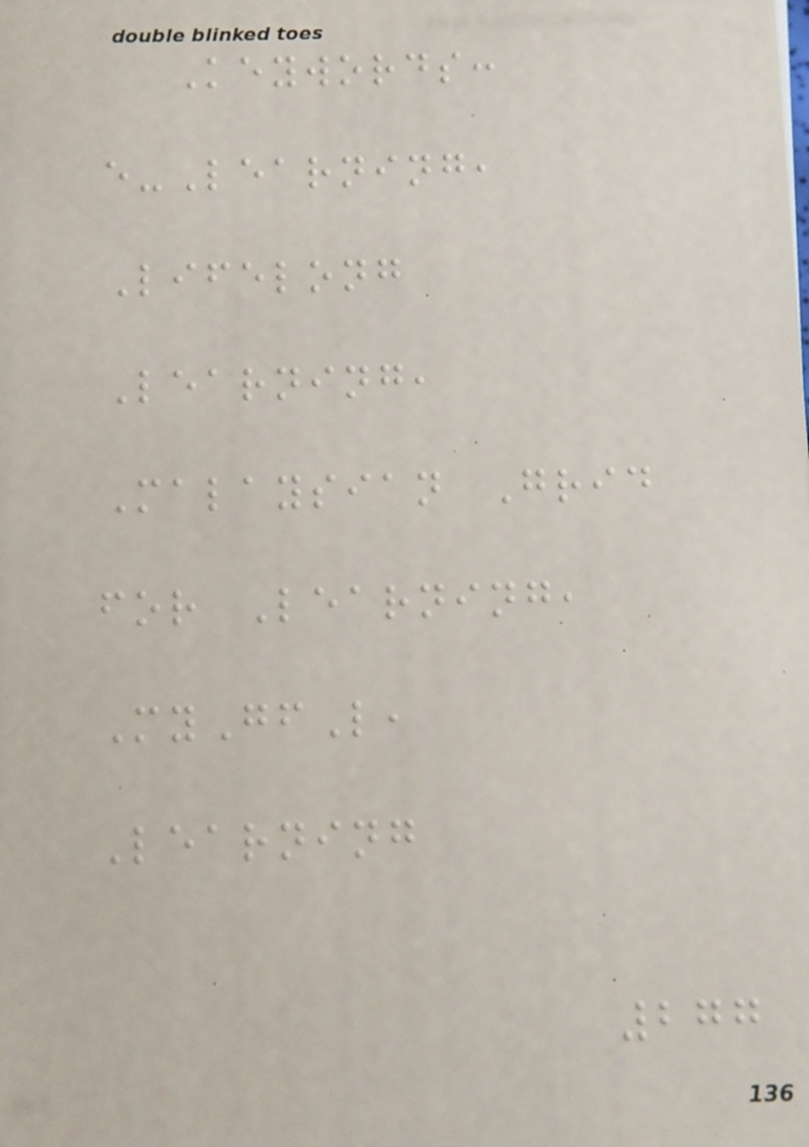Keywords:
e-Learning,
Lifelong
Learning,
Malaysian Grid
for Learning,
MyGfL,
Learning
277
